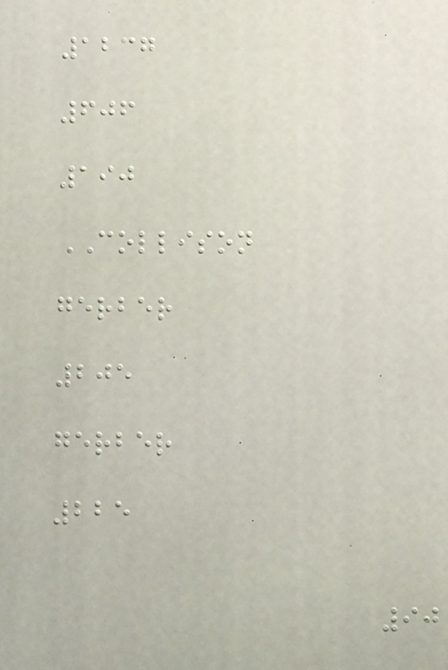1237
606
190
COLLISON
gerber
205
gerber
225
90
